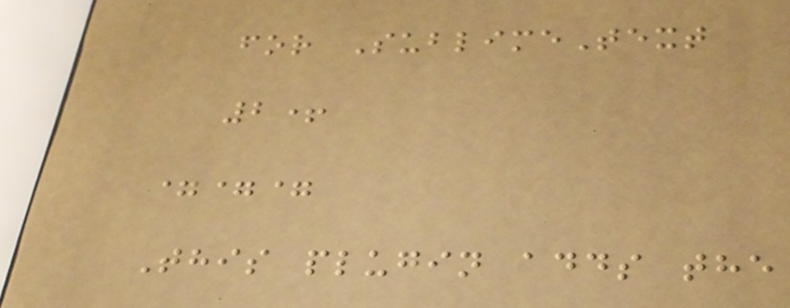for SublimeText
2+
===
This plugin adds the
